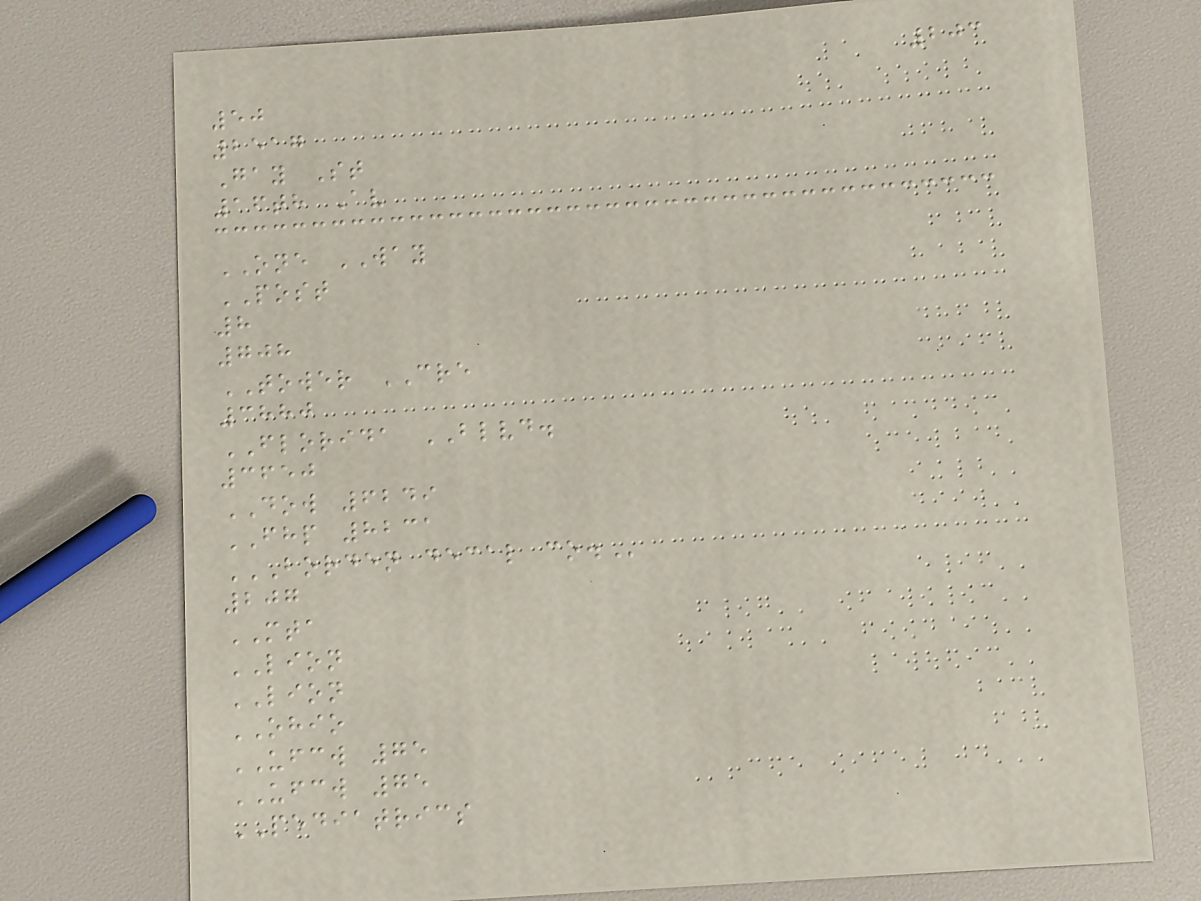203
50
2517
Gay St
16th Av
ONE WAY
POST
8
708
TOWER CRE
3880
FLORIDA BLVD.
3650
DOW 6249
FHP 8231
BORDEN DECAL CO.
207
MTA
LION
LION
OHIO
UFCW 75
UFCW 75
PEDIATRICS
